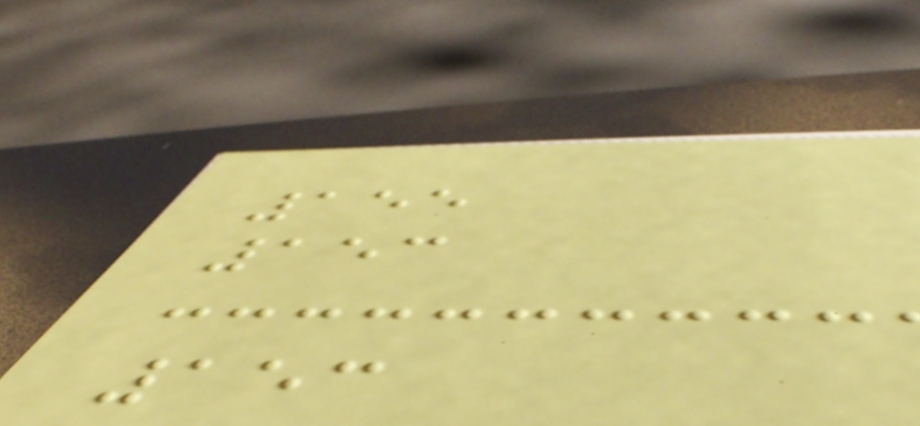155
153
153
